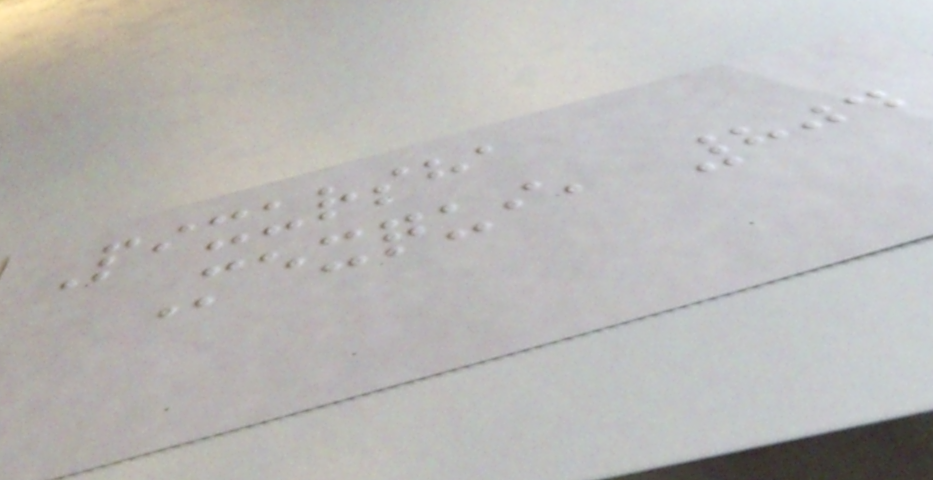Pixursha
Mexqui, 804
